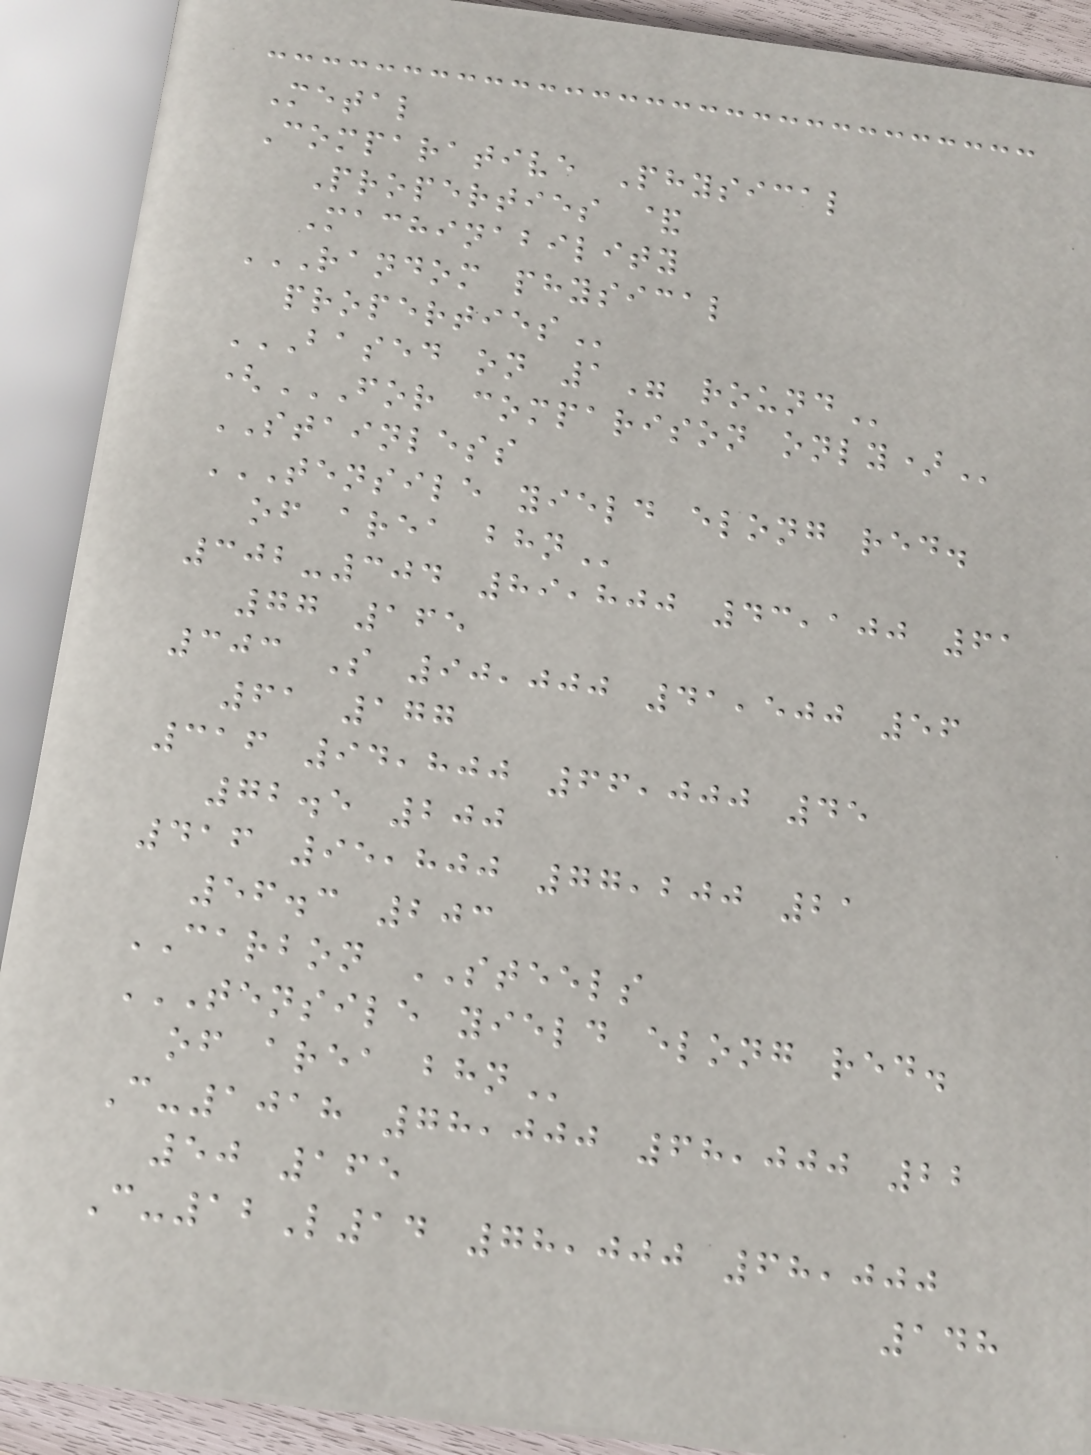Metal
Comparative Physical
Properties &
Machinability
RANDOM PHYSICAL
PROPERTIES
BASED ON 1" ROUND
(FOR COMPARISON ONLY)
STAINLESS
TENSILE YIELD ELONG RED.
OF AREA BHN
302-304 89,800 43,100 61
77 165
303 S 90,000 41,500 56
61 177
316 94,800 66,000 45
72.5 200
416 95,800 77,200 21
56.3 203
CARBON STEELS
TENSILE YIELD ELONG RED.
OF AREA BHN
C-1018 78,000 68,000 22
50 165
C-12L14 78,000 68,000
148
